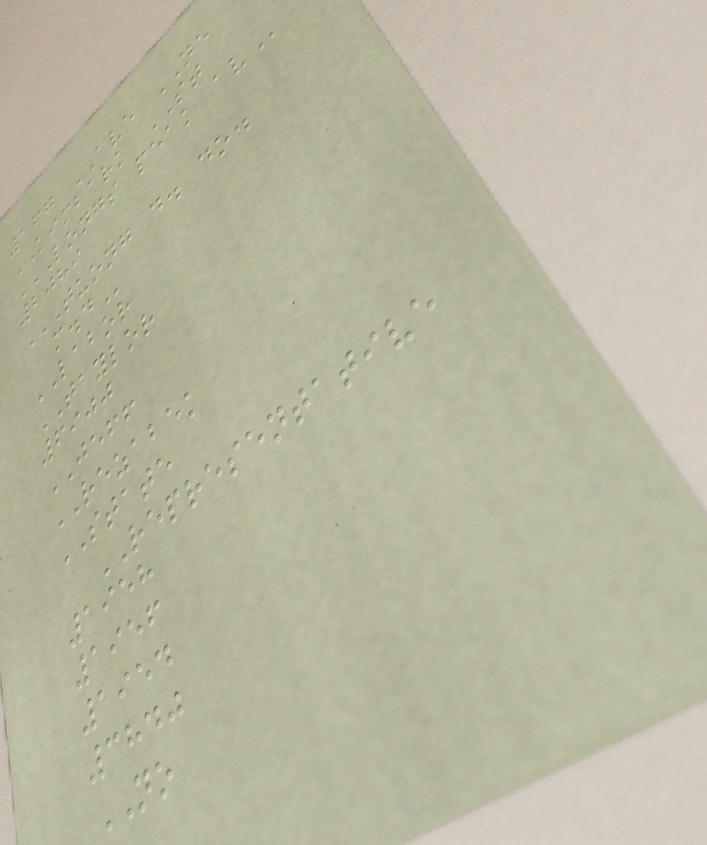167 AVE NE
KIMBARK ST
LONGS PEAK AV
2089
TUONG D. DO.
M.D
LABOR
TAYLOR
6900
JEFF
REZABEK
STATE
REPRESENTATIVE
1958
1956
1954
3840
NO
